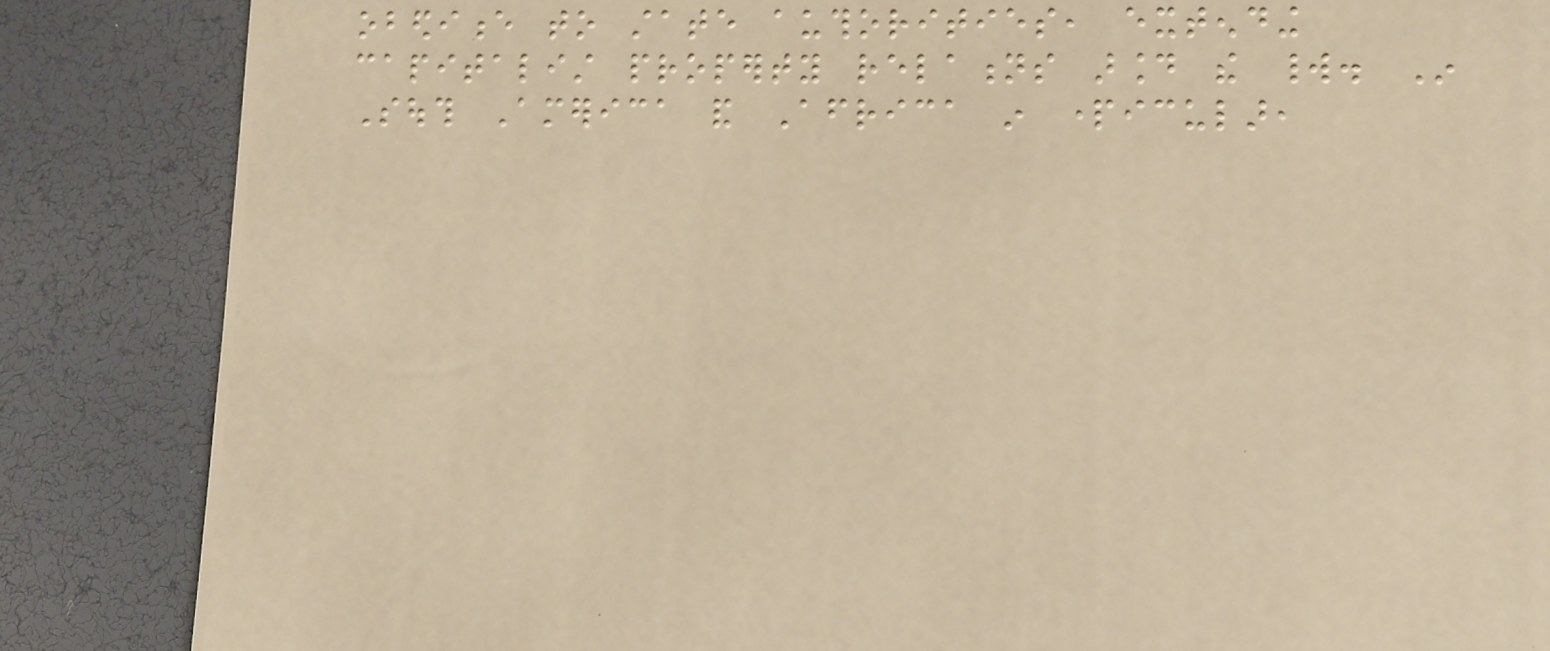obedience to state authorities, extending
capitalist property relations around the world. In
South America and Africa in particular,
